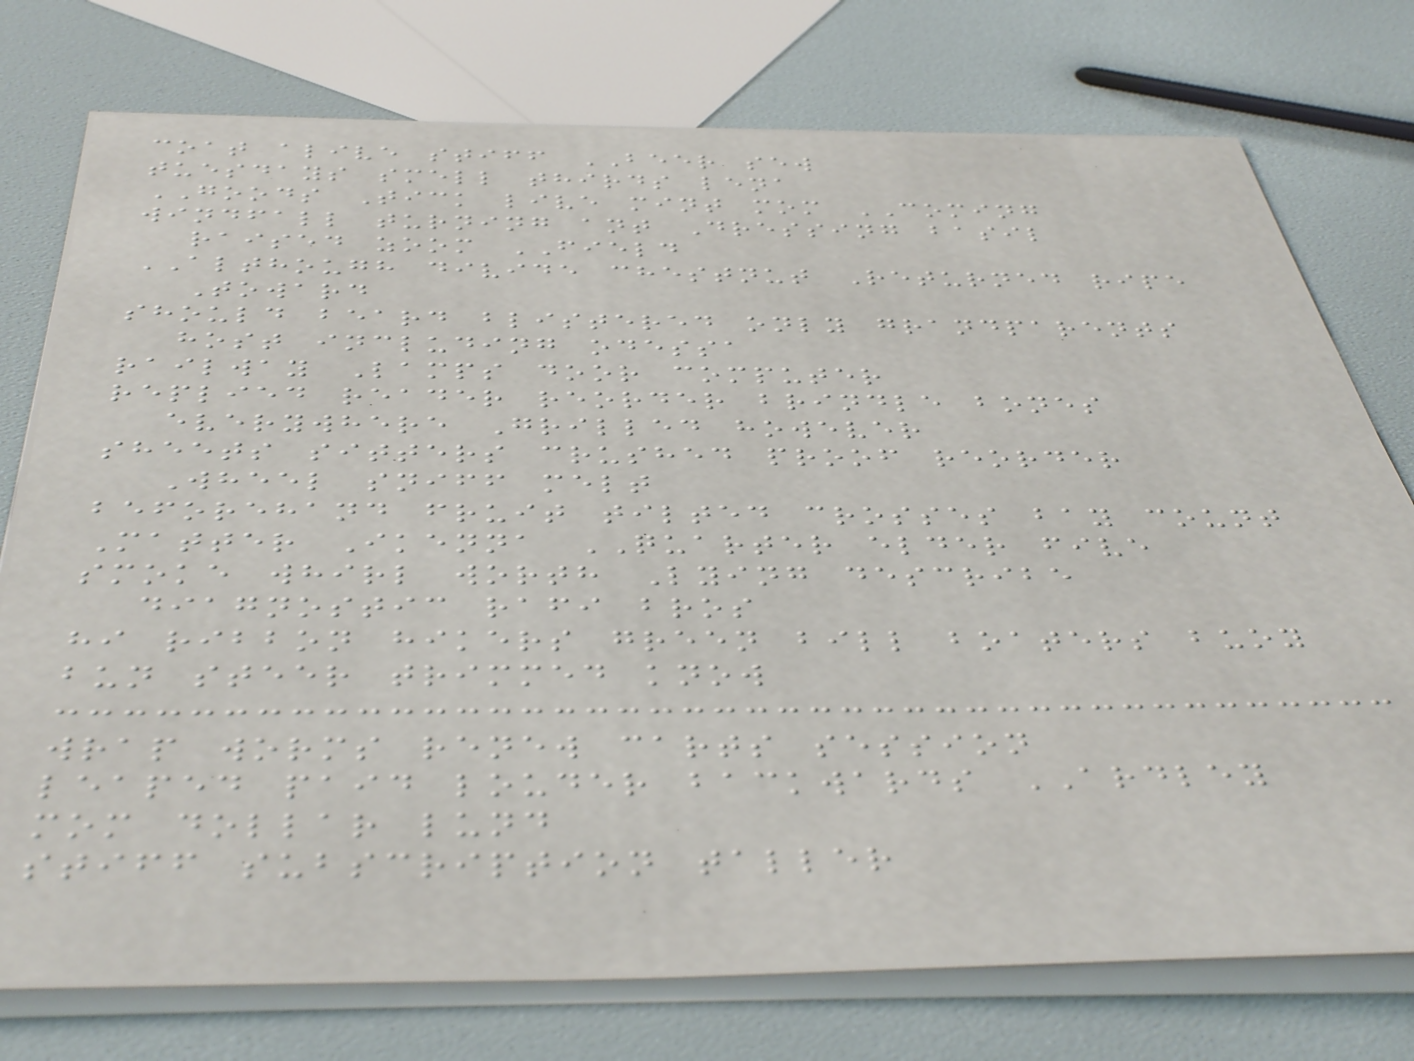coat alive stiff BEER sew
tuesdays smell thirds lena
GOODS Tick live mint mom COMING
windfall turning ant Dressing basil
raised zoom FIELD
ALTHOUGH divide chestnut Returned ripe
Toward
should beard blistered only grandparents
host including odessa
railway Lamps door computer
replied reader reorder brindle bones
everywhere Grilled however
sheets sitters crushed proof reorder
Wheel sniff melt
beforehand fruit tilted crosses bay count
Matter Ikenna QUARTER elder five
smoke whirl worth Lying describe
diagnostic rafi bros
hi ribbon hikers green bill boaters buoy
bun steer trimmed know
wrap worms renew carts session
leaped paid louder backwards ARDLEY
mom dollar lund
stiff subscription taller
